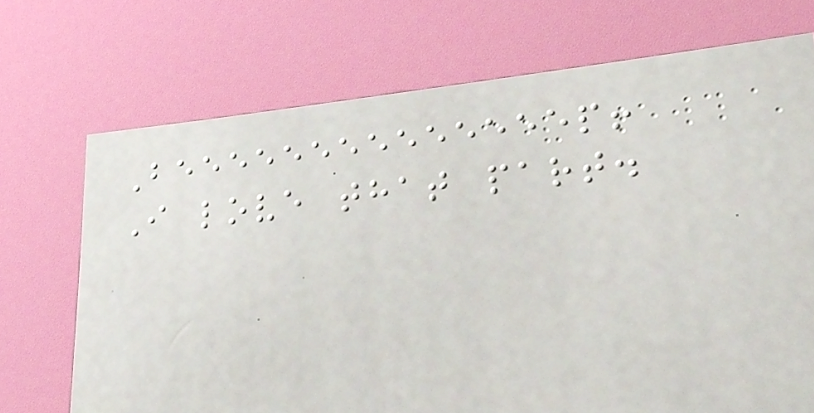Beeeeeeeeeeeeeep!
I love that part.
